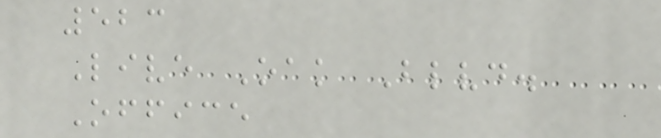523
Live Oak Blvd.
Office
